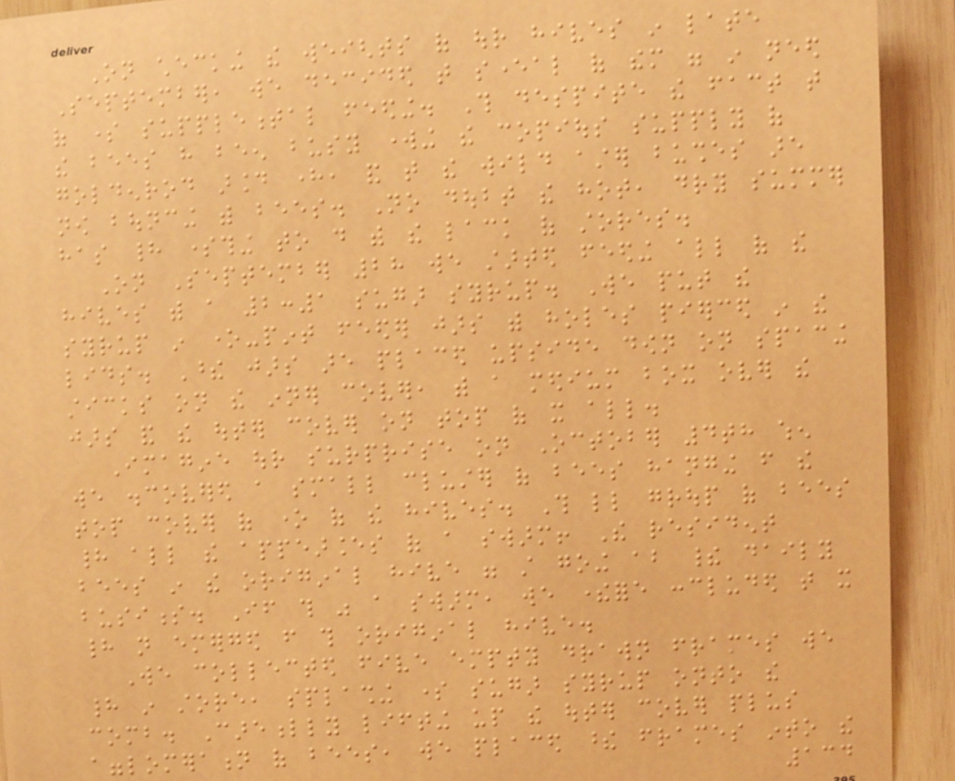On checking the weights of our hives in late
September, we decided that several of them were in need
of some supplemental feeding. This despite the fact that
the bees have been busy working the copious supply of
goldenrod around here, and that the wild aster bushes are
now bouncing with bees. No doubt the hot, dry summer
has had something to do with the lack of stores.
On September 28 we started feeding all of the
hives with a 2:1 sugar syrup. We put the
syrup in one-pint feeder jars with holes pierced in the
lids. These jars are placed upside down on spacing
sticks on the inner cover, with a medium box over the
jars and the outer cover on top of it all.
Imagine our surprise on October 4th when
we discovered a small cluster of bees hanging from the
top cover of one of the hives. This little group of bees
had all the appearances of a swarm! The resident
bees in the original hive were still going about their daily
business. If this was a swarm, we therefore concluded that it
had not emerged from this original hive.
We collected five empty drawn frames we
had in store, splashing some sugar syrup onto the
comb. Carefully lifting up the outer cover plus
agglomeration of bees, we placed these frames into the
134
